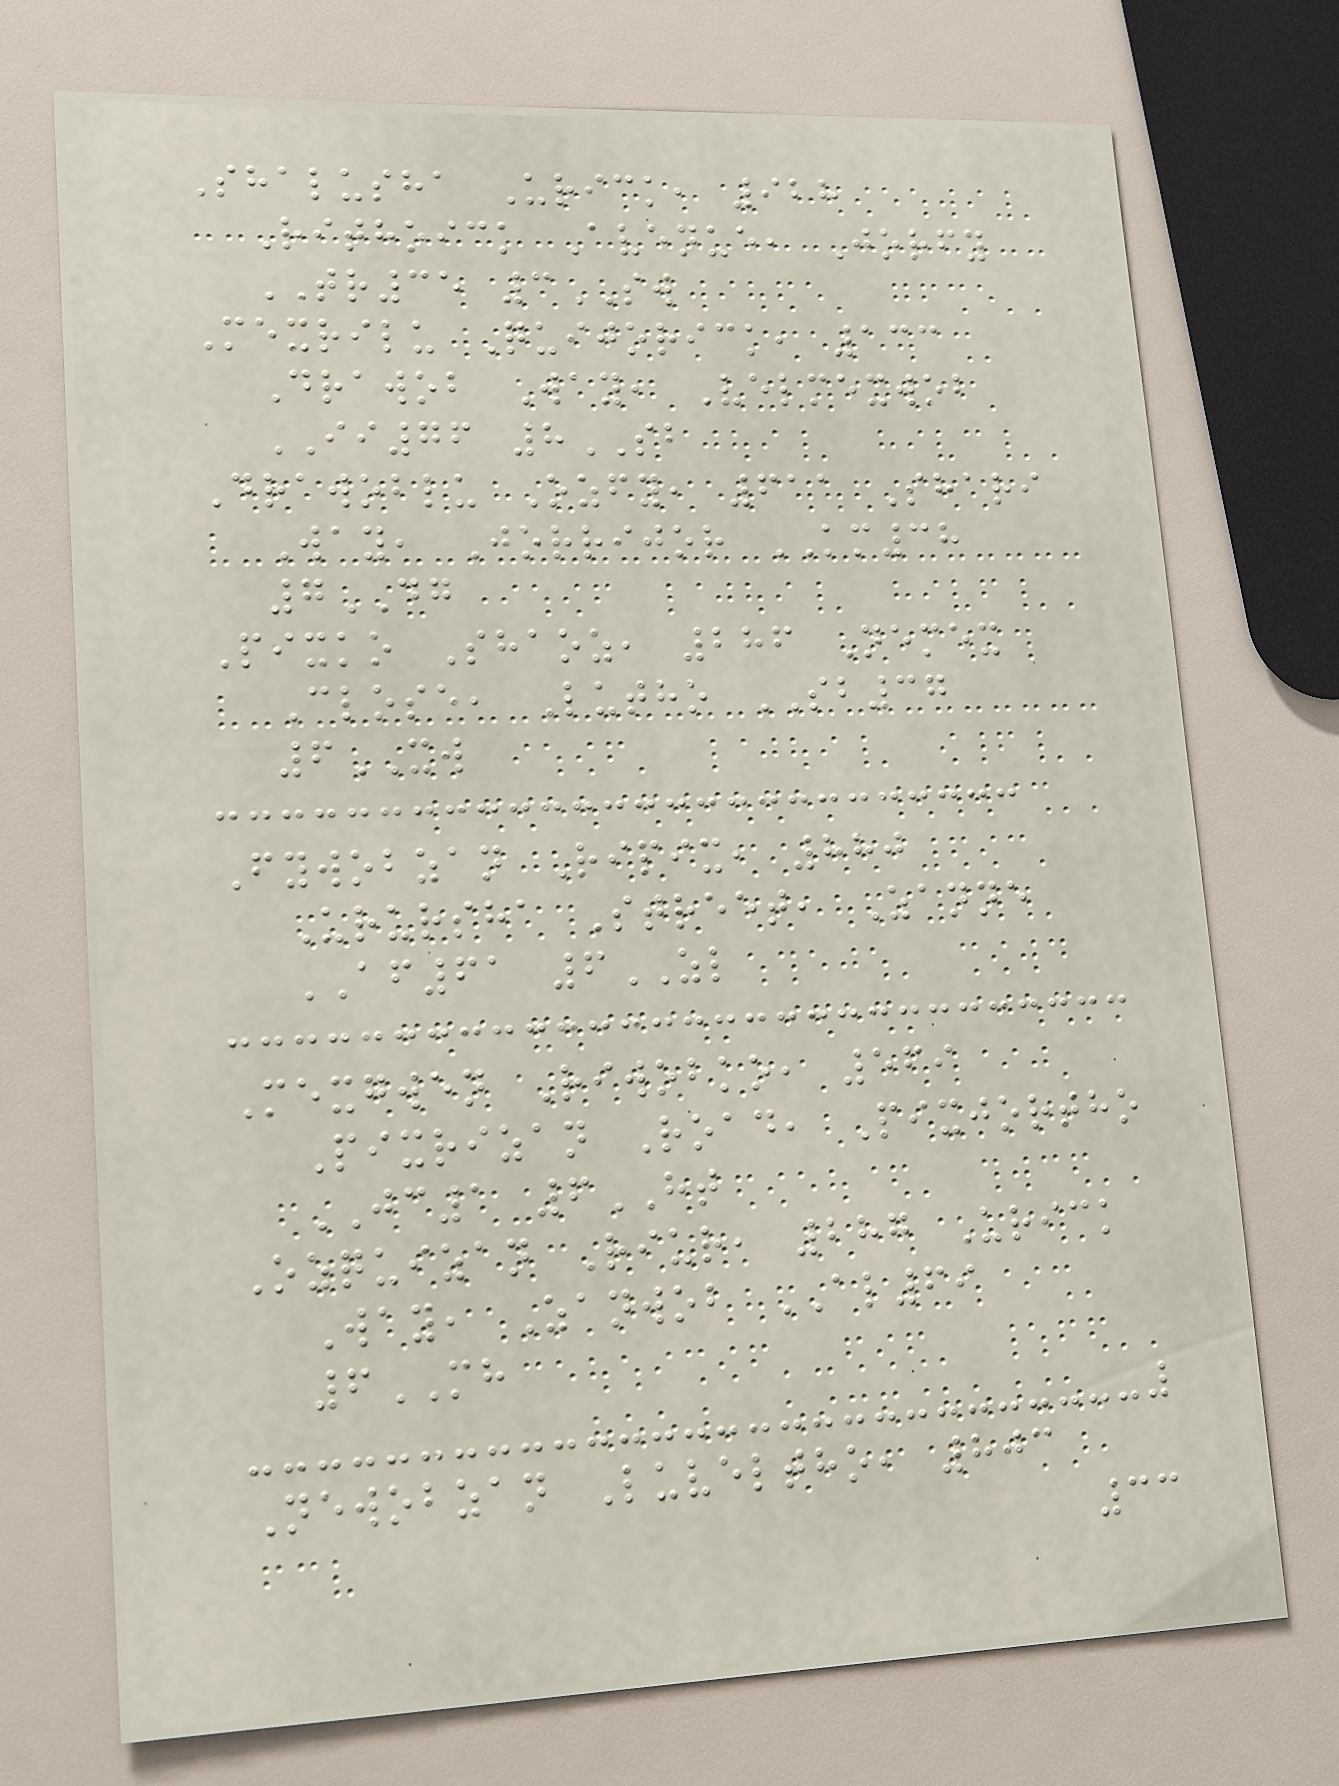Shalusha Urick, 928
Rithoick Avenue, Jorfy
TR35 3SW
Mexrilu Quijorick, 133
Drawob Way, Velmexwob
II76 8SB
Drawoblu Ozfy, 611 Shari
Way, Jorrijor KM38
7DG
Pixko Shaoz, 286 Nemex
Close, Lutho SB37
6XW
Fywobzan Ripix, 880
Urursha Street, Zanne
AF61 6ZL
Mexgwen Riwobko, 569
Pixrizan Road, Pixjortho
JC1 6HT
Ozquizan Riur, 287 Urick
Way, Zanwob AL69
6MH
Newobzan Luveltho, 803
33
